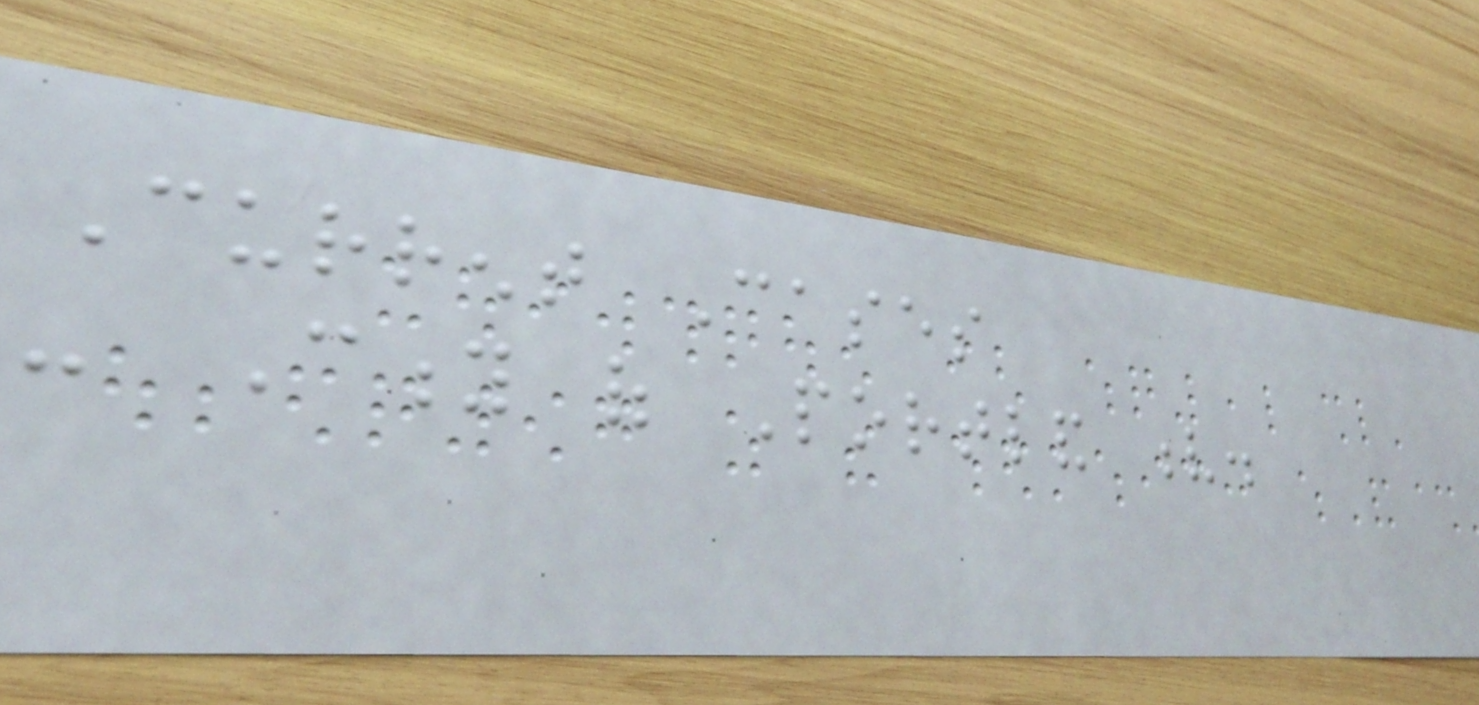Current Cases
- City of Portland v.
